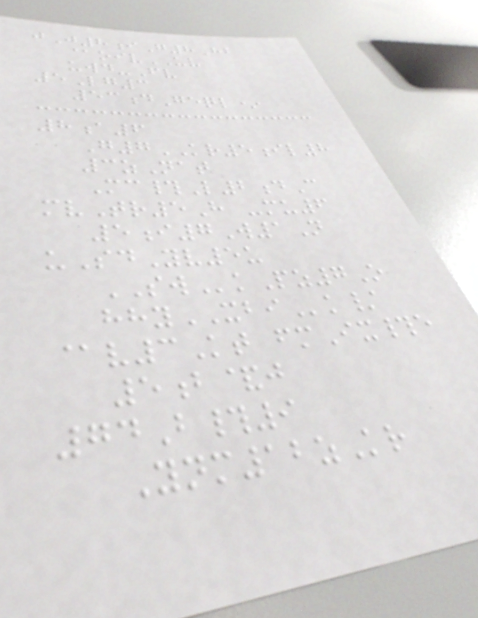jJ8iG8Hb
@oivUV
uwd-Fv
5Lg3
53dGeql*
8a6
G7KR5il8
3zNat
Mc#L2dC
mvTr5H -mu6
5i7W1N
uSdYv5u
SWkPz7O
hhyXBIk/
@v3Kt fmIx#e
5b&j
74B#9
Ynm12zKr
